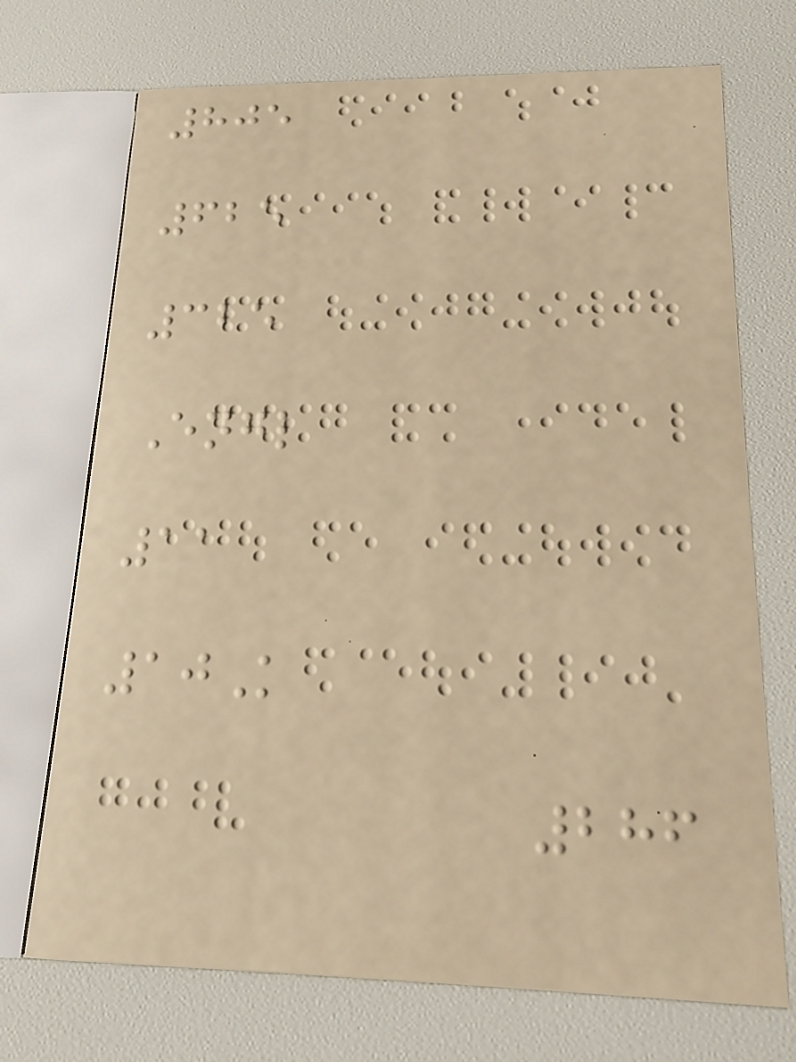805
625
325
Engl
11
10K
286
